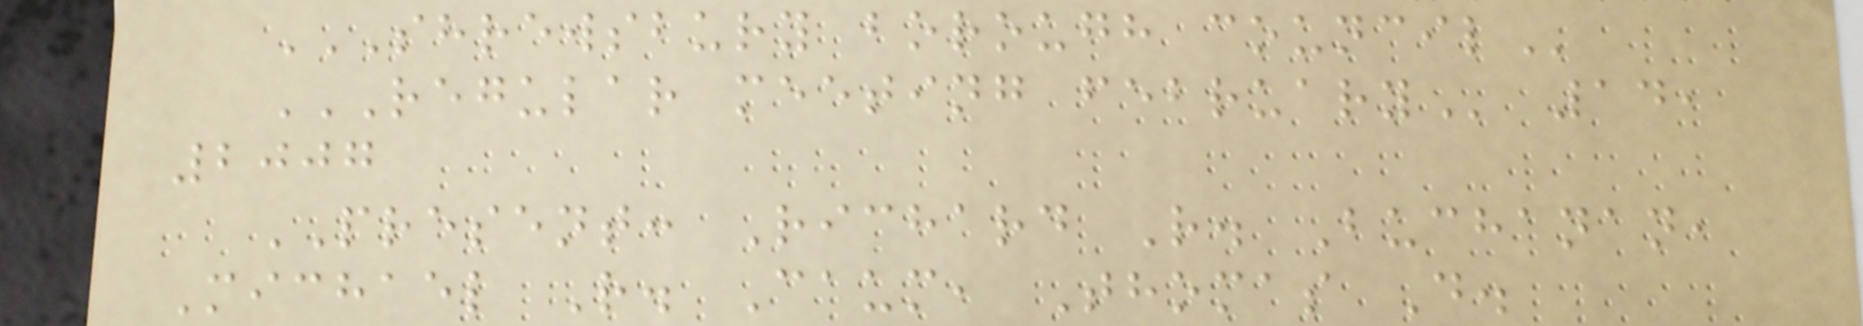SHREWSBURY BOROUGH COUNCIL
REGULAR MEETING FEBRUARY 14,
2007
PRESENT: Richard R. Buchanan,
Michael R. Caum, Thomas D.
